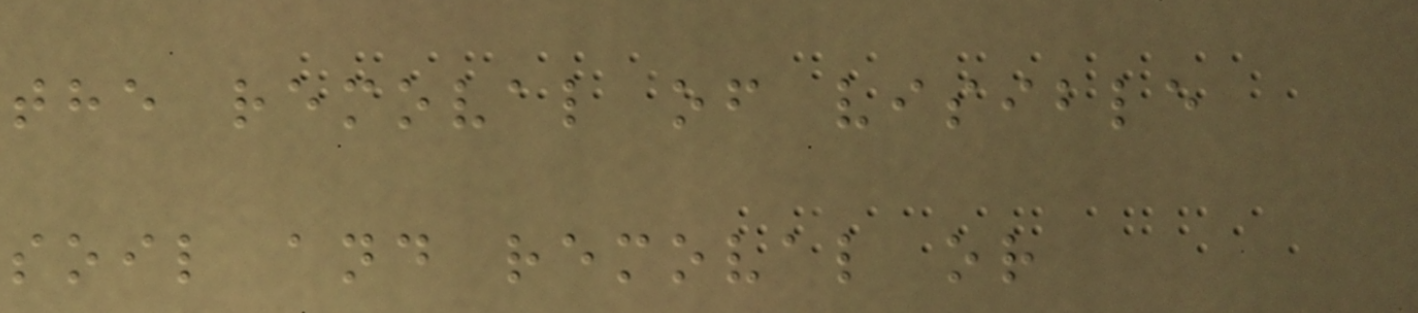the removal of visible
soil and removal or
